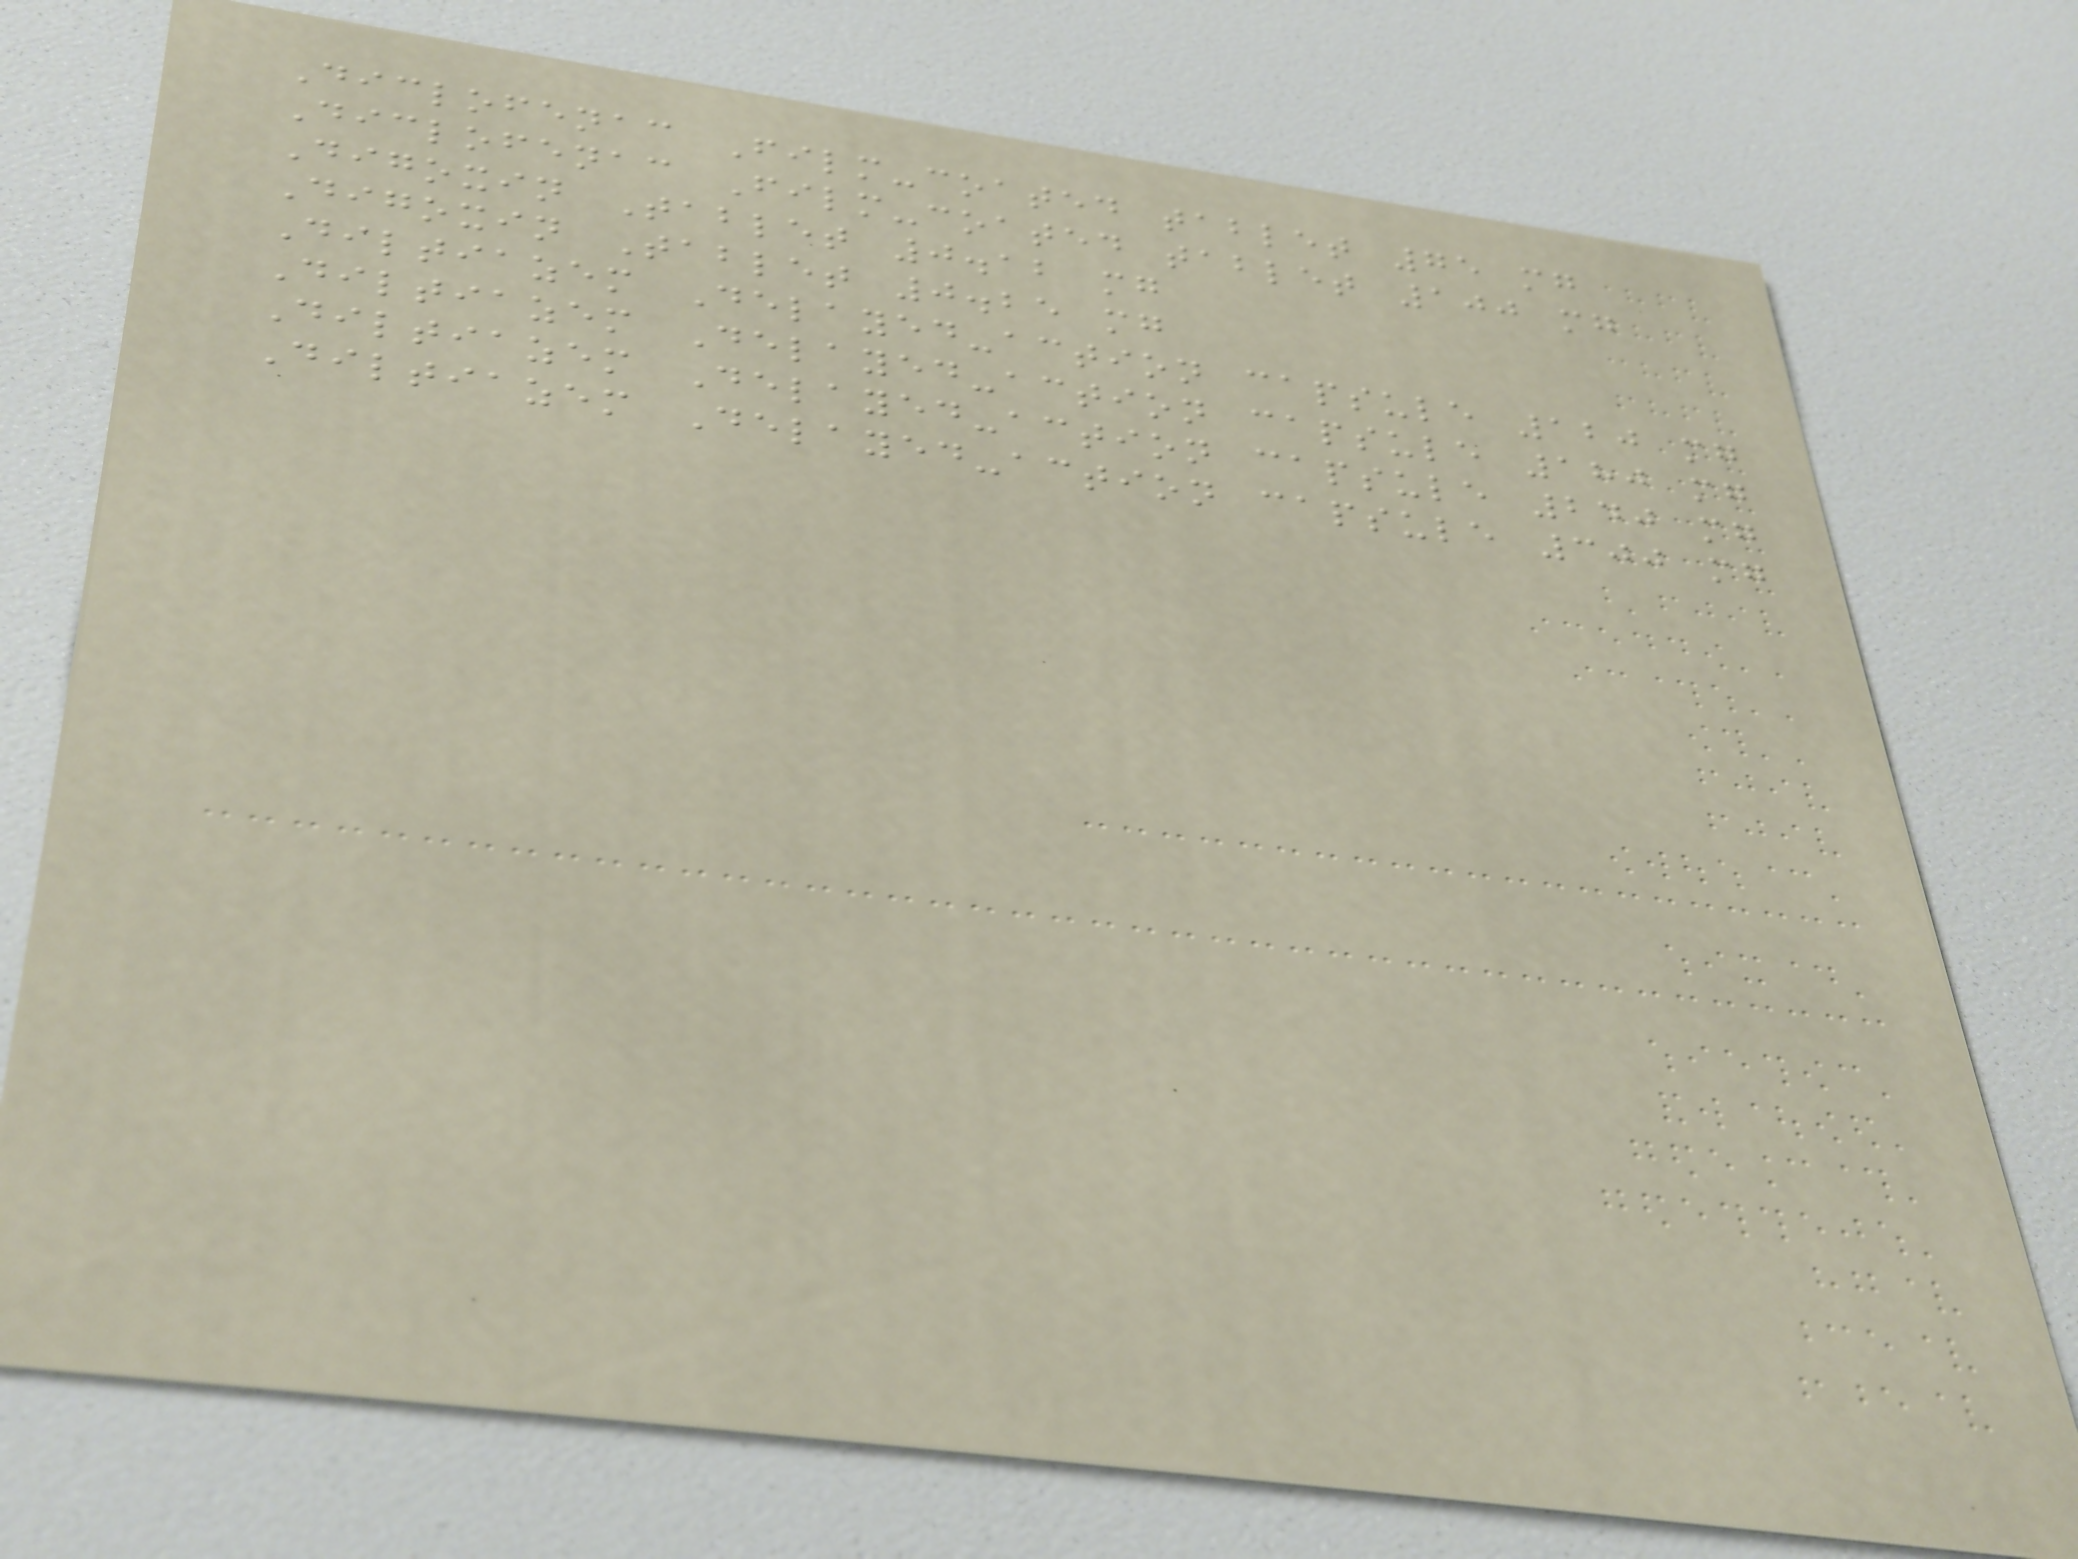Diclofenac Film-coated tablet 75 mg
Diclofenac Film-coated tablet 100 mg
Digoxin Tablet 0.12 mg
Digoxin Tablet 0.25 mg
Diltiazem Delayed-action capsule 120 mg
Diltiazem Delayed-action capsule 180 mg
Diltiazem Delayed-action capsule 240 mg
Diltiazem Delayed-action capsule 300 mg
